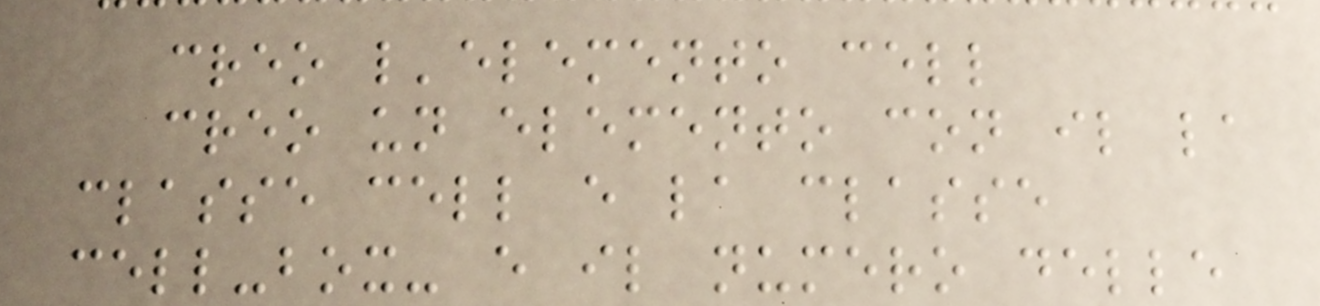creo l'elemento cell
creo un elemento con il la
classe cell e la classe
cell-box- e il numero delle
